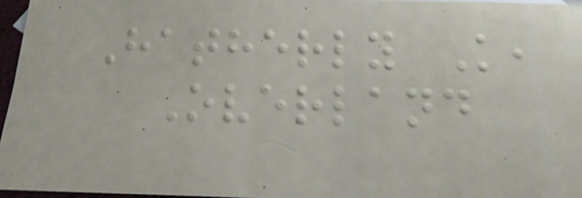Hatherly K,
Overland
